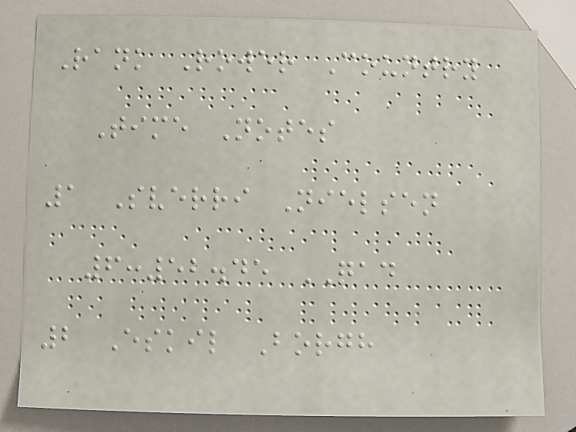Rank Rower Country
Time Notes
1 Sverri Nielsen
6:52.45 QAD
2 Eskil Borgh
